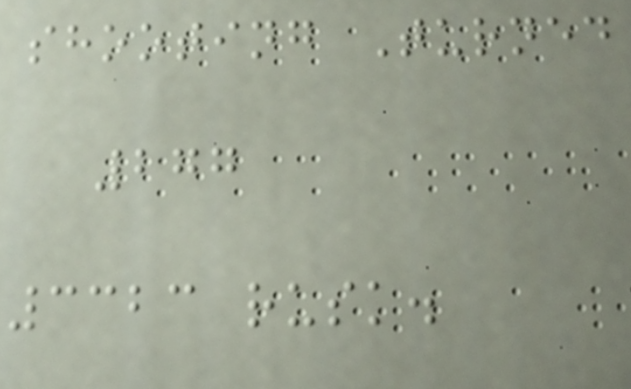shooting Turned
277
3323 rusk.
